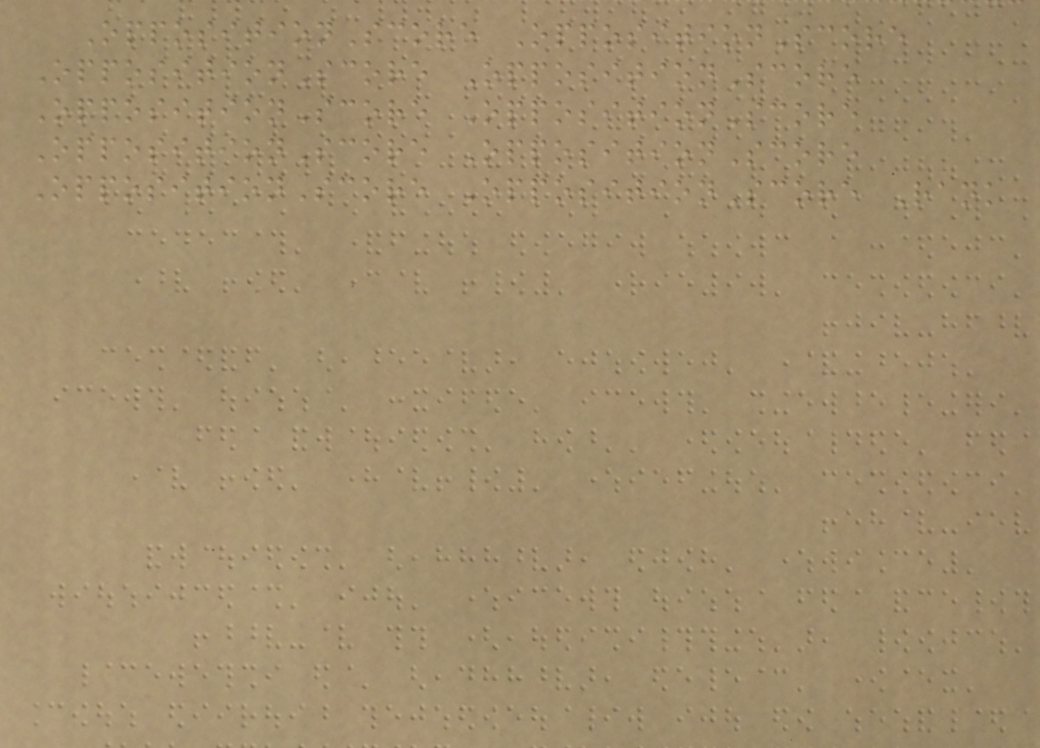OppositionScore OppositionScore
OppositionScore OppositionScore
OppositionScore OppositionScore
OppositionScore OppositionScore
OppositionScore OppositionScore Rank
